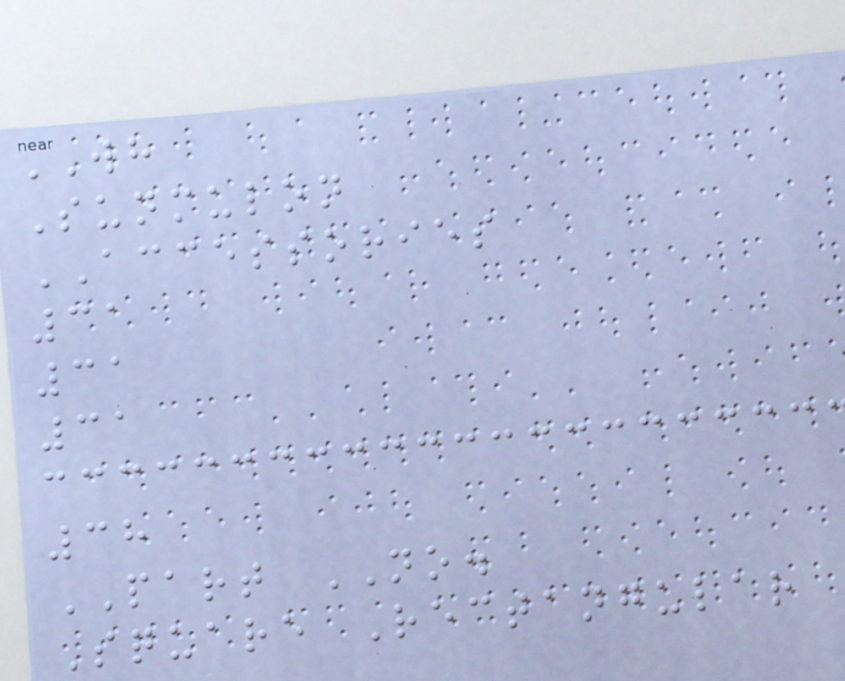WH
Sunmulon
ACCESSORIES
31
31
31
38
PART NO.
Square Rectangular
